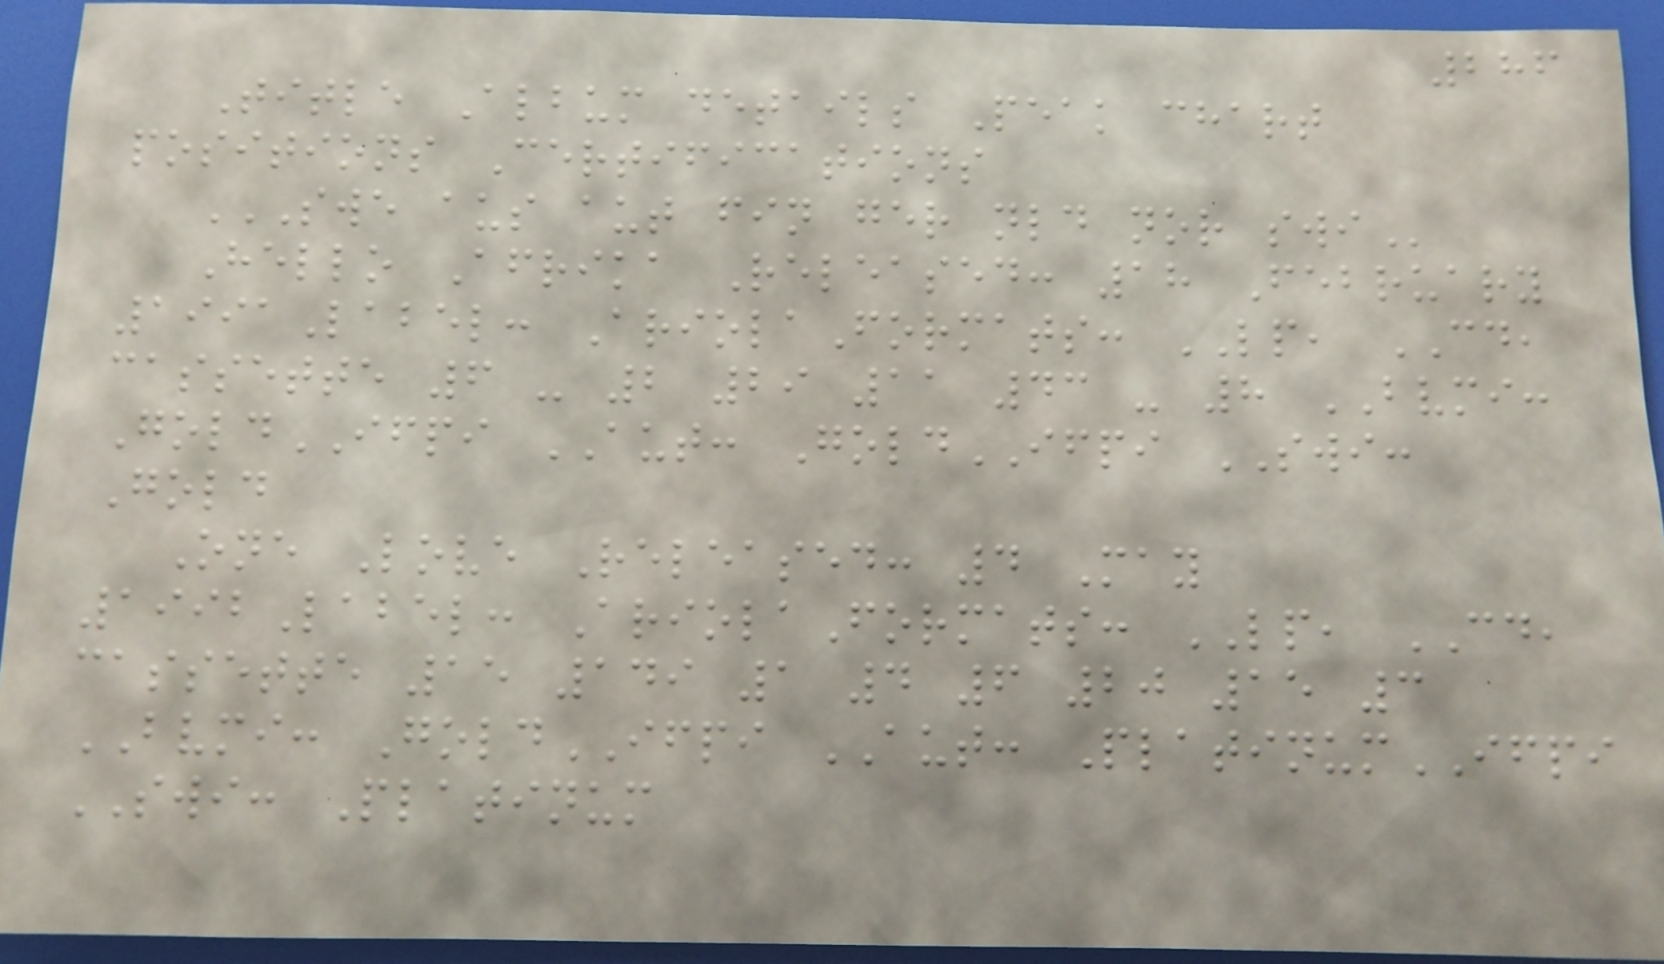286
Title Album details Peak chart
positions Certifications
SWE AUS AUT FIN GER NLD NOR SWI
Hello Afrika Released: 18 February
1991Label: AriolaFormats: LP, CD,
cassette 6 - 2 29 11 43 - 8 BVMI:
GoldIFPI AUT: GoldIFPI SWI:
Gold
One Love Released: 4 May
1992Label: AriolaFormats: LP, CD,
cassette 15 149 1 4 6 20 15 3
BVMI: GoldIFPI AUT: PlatinumIFPI
SWI: Platinum
